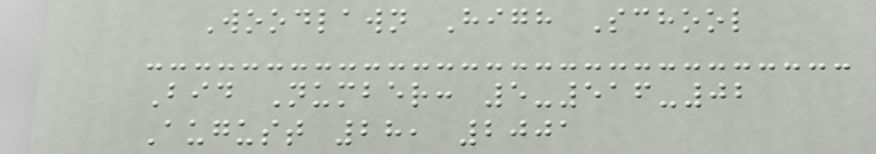Woodlawn High School
Bid Number: 5-516-02
August 28, 2001
